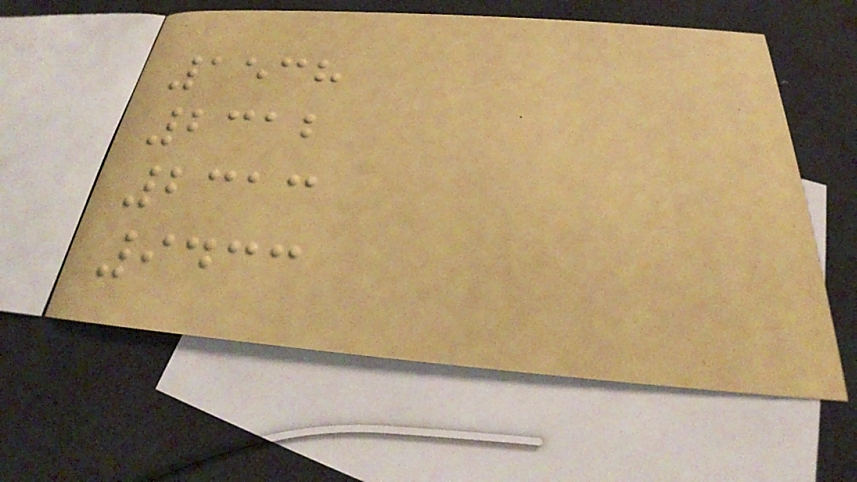1538
2312
2313
9433
